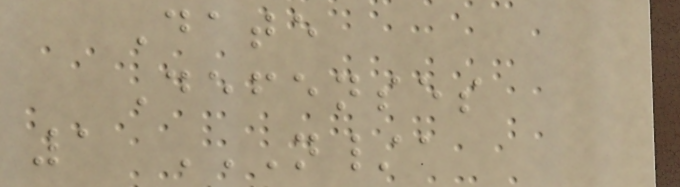Date
Defenses
1 N/A
